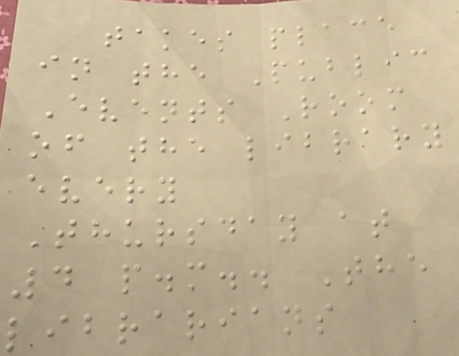takes place
in the Public
Events Room
of the library
every
Thursday at
4 p.m.. The
librarians
